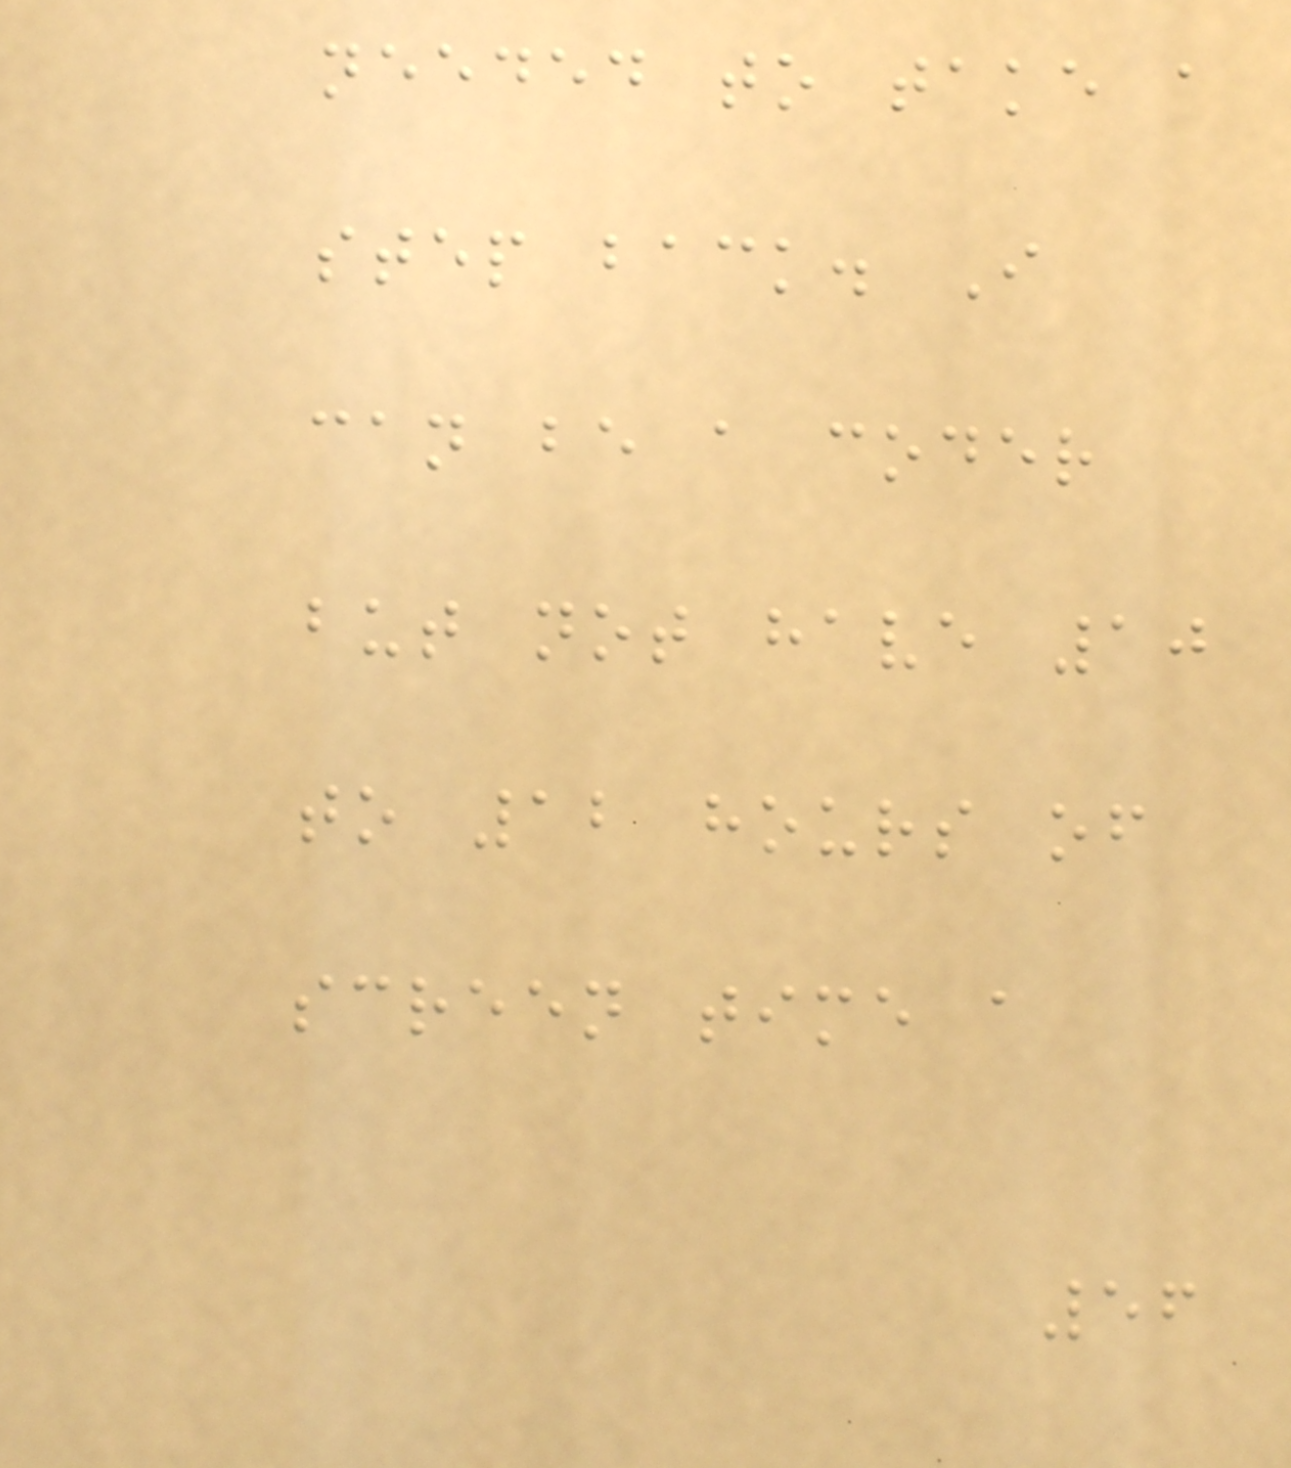needed to take a
step back. I
can be a coder
but not have 10
to 12 hours of
screen time a
56
